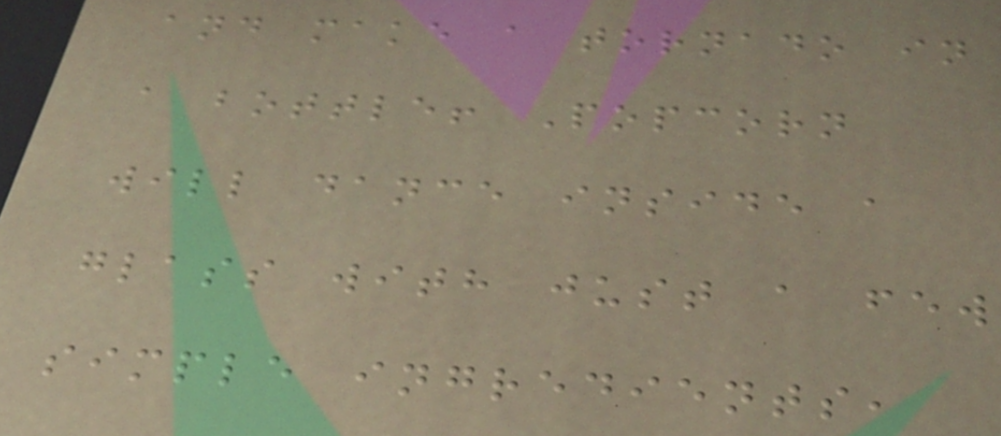and make a tornado in
a bottle! Popcorn
will dance inside a
glass with just a few
simple ingredients,
